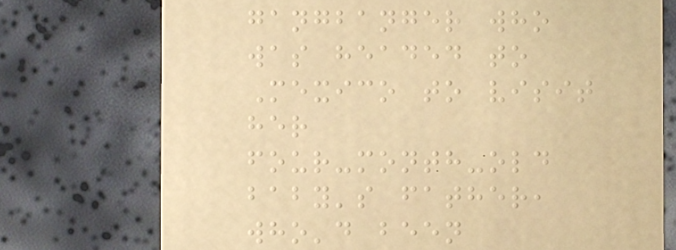gangbanger who
was headed to
Mexico to visit
her
four-month-old
baby's father,
who'd been
